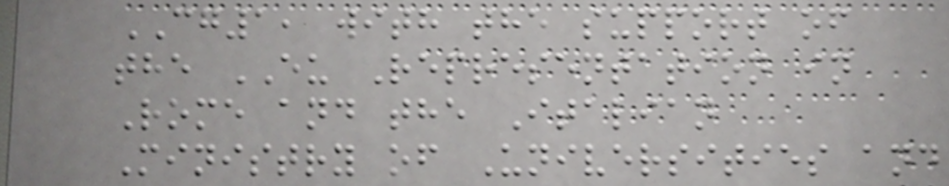CG1, with the support of
the EU Representation in
Rome and the Italian
Ministry of Universities and
